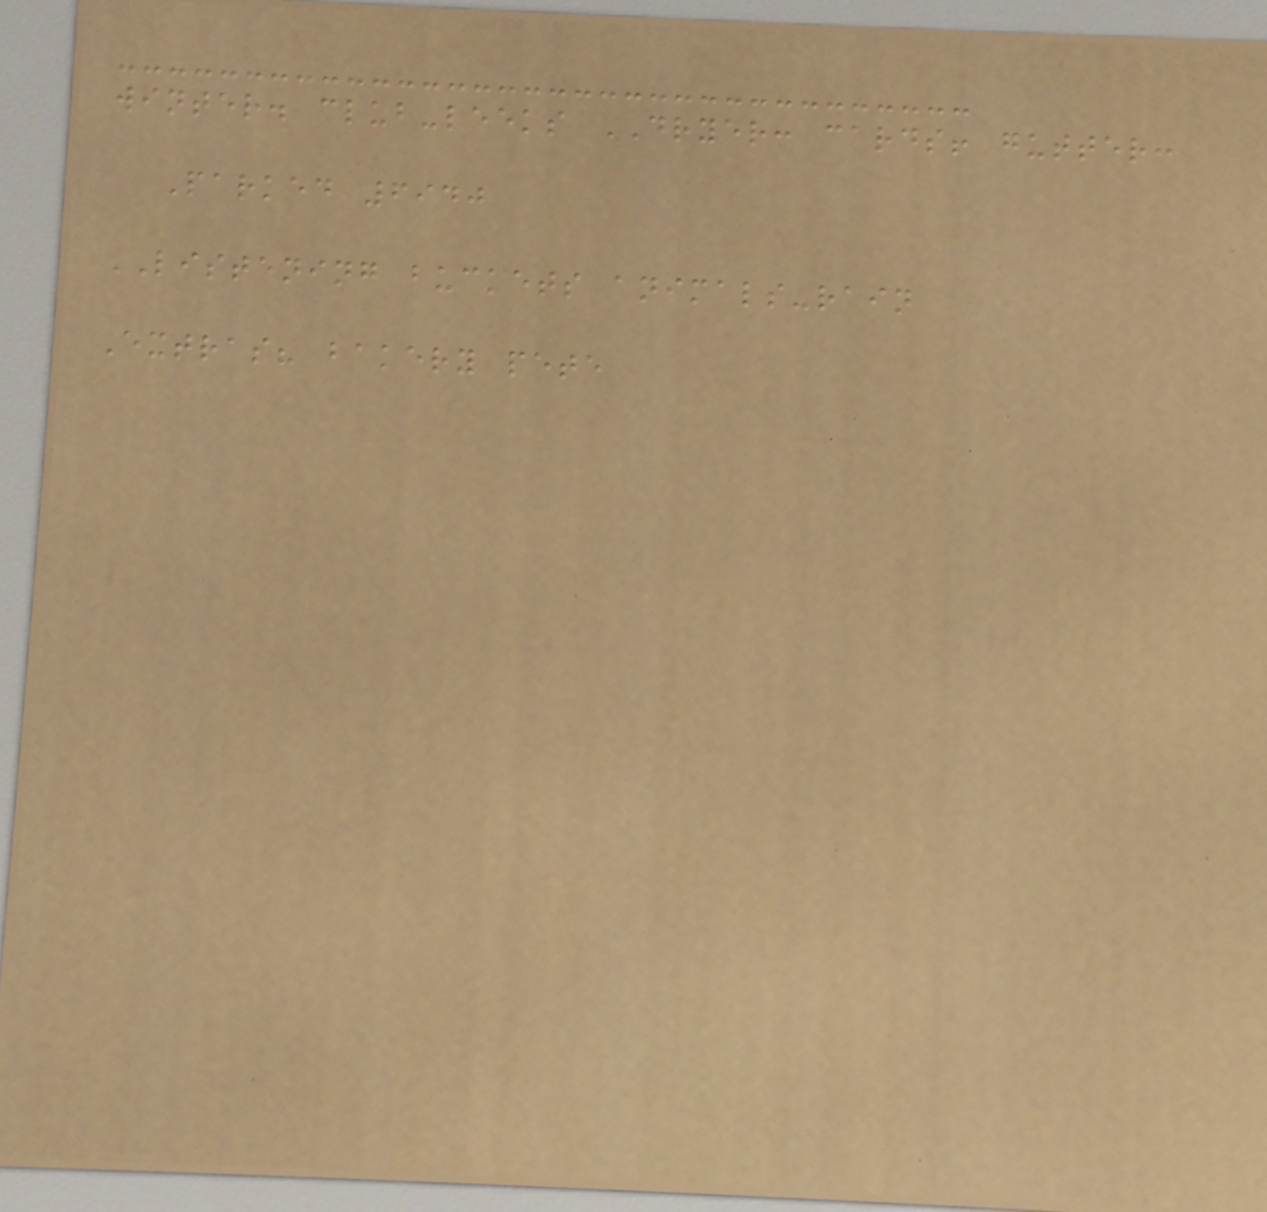winter. club-leeks DRYER: cards! gutter:
Parked 6940
LISTENING buckets animals-rain
Extras? bakery pete
